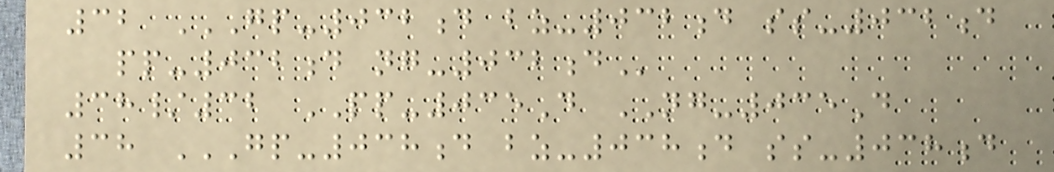32 GP-032D BZ-032D SS-032D
PP-032D NG-032D
38/32 PP-035D NG-035D
38 GP-038D BZ-038D SS-038D
